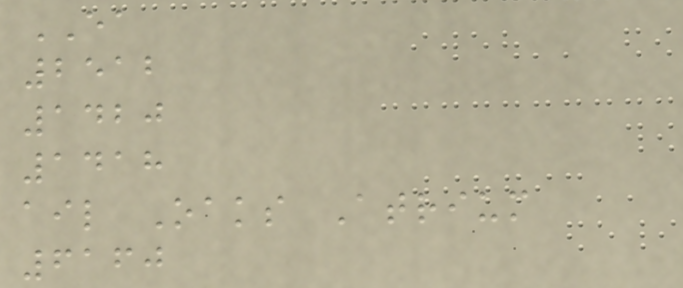EA
2512
1420
1418
ail Oaks Atrium
6160
